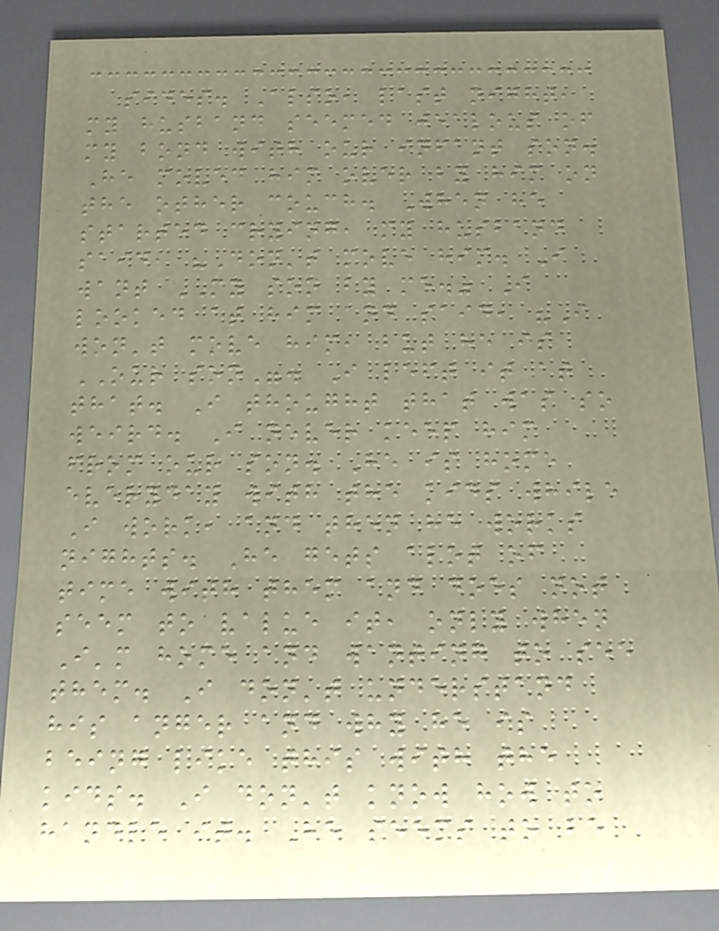sides. Also, last night,
my husband seemed jealous of
my bond with our infant son.
He moved him over by him on
the other couch. When he
started crying, my husband
said, "Don't move him. I
want MY son by me." I
looked at him and said, "I
won't move him, but he is
OUR son". I left it at
that. I thought that was so
weird. I never keep him
from our son. He is home
everyday with the kids while
I work, and then he works
nights. He gets alot of
time with them and does not
seem to value it, only when
I'm home and wanting to see
them. I don't understand
his anger and why he is
being like this with the
kids. I don't know how to
handle it. He seems to be
